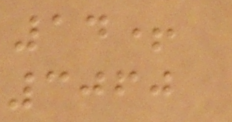14+
3060
